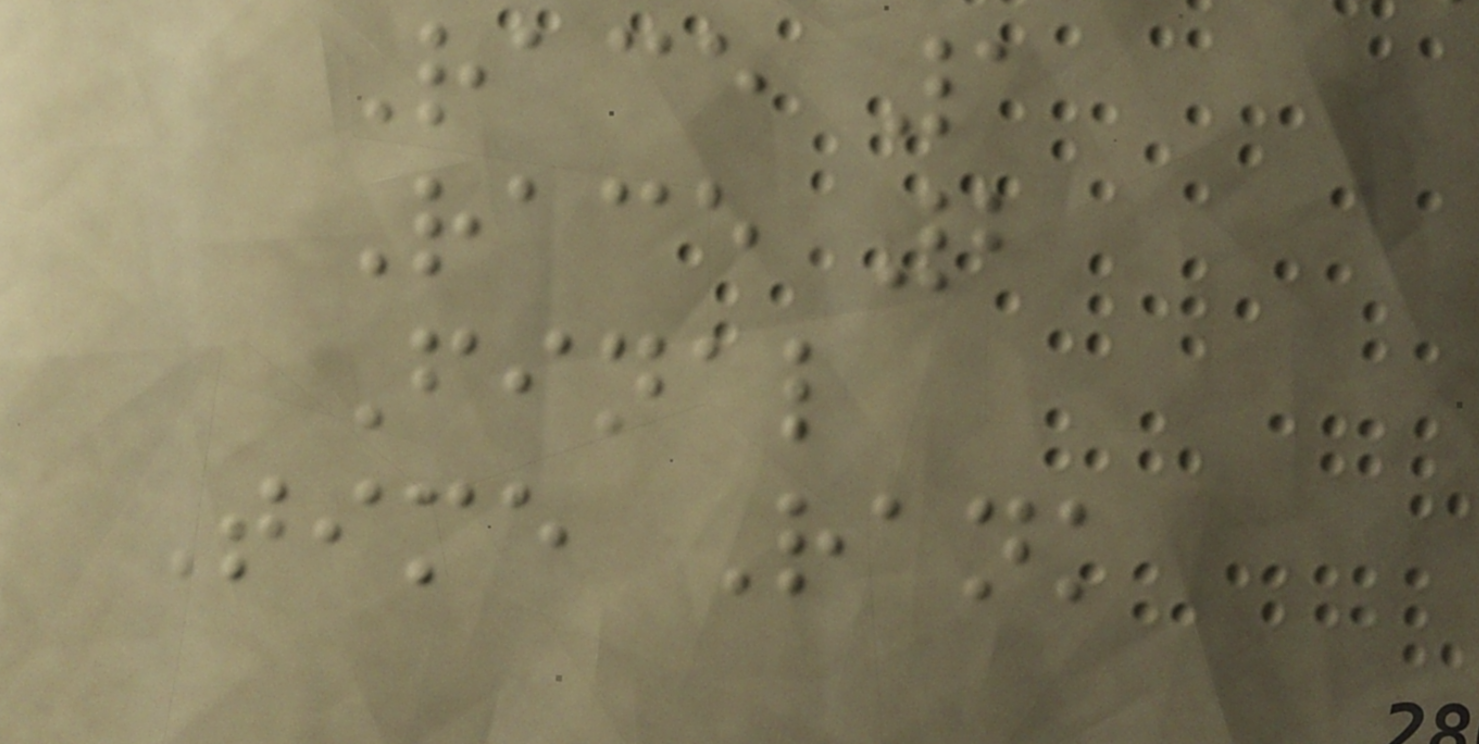Race 1
Race 2
Final
Time Rank
